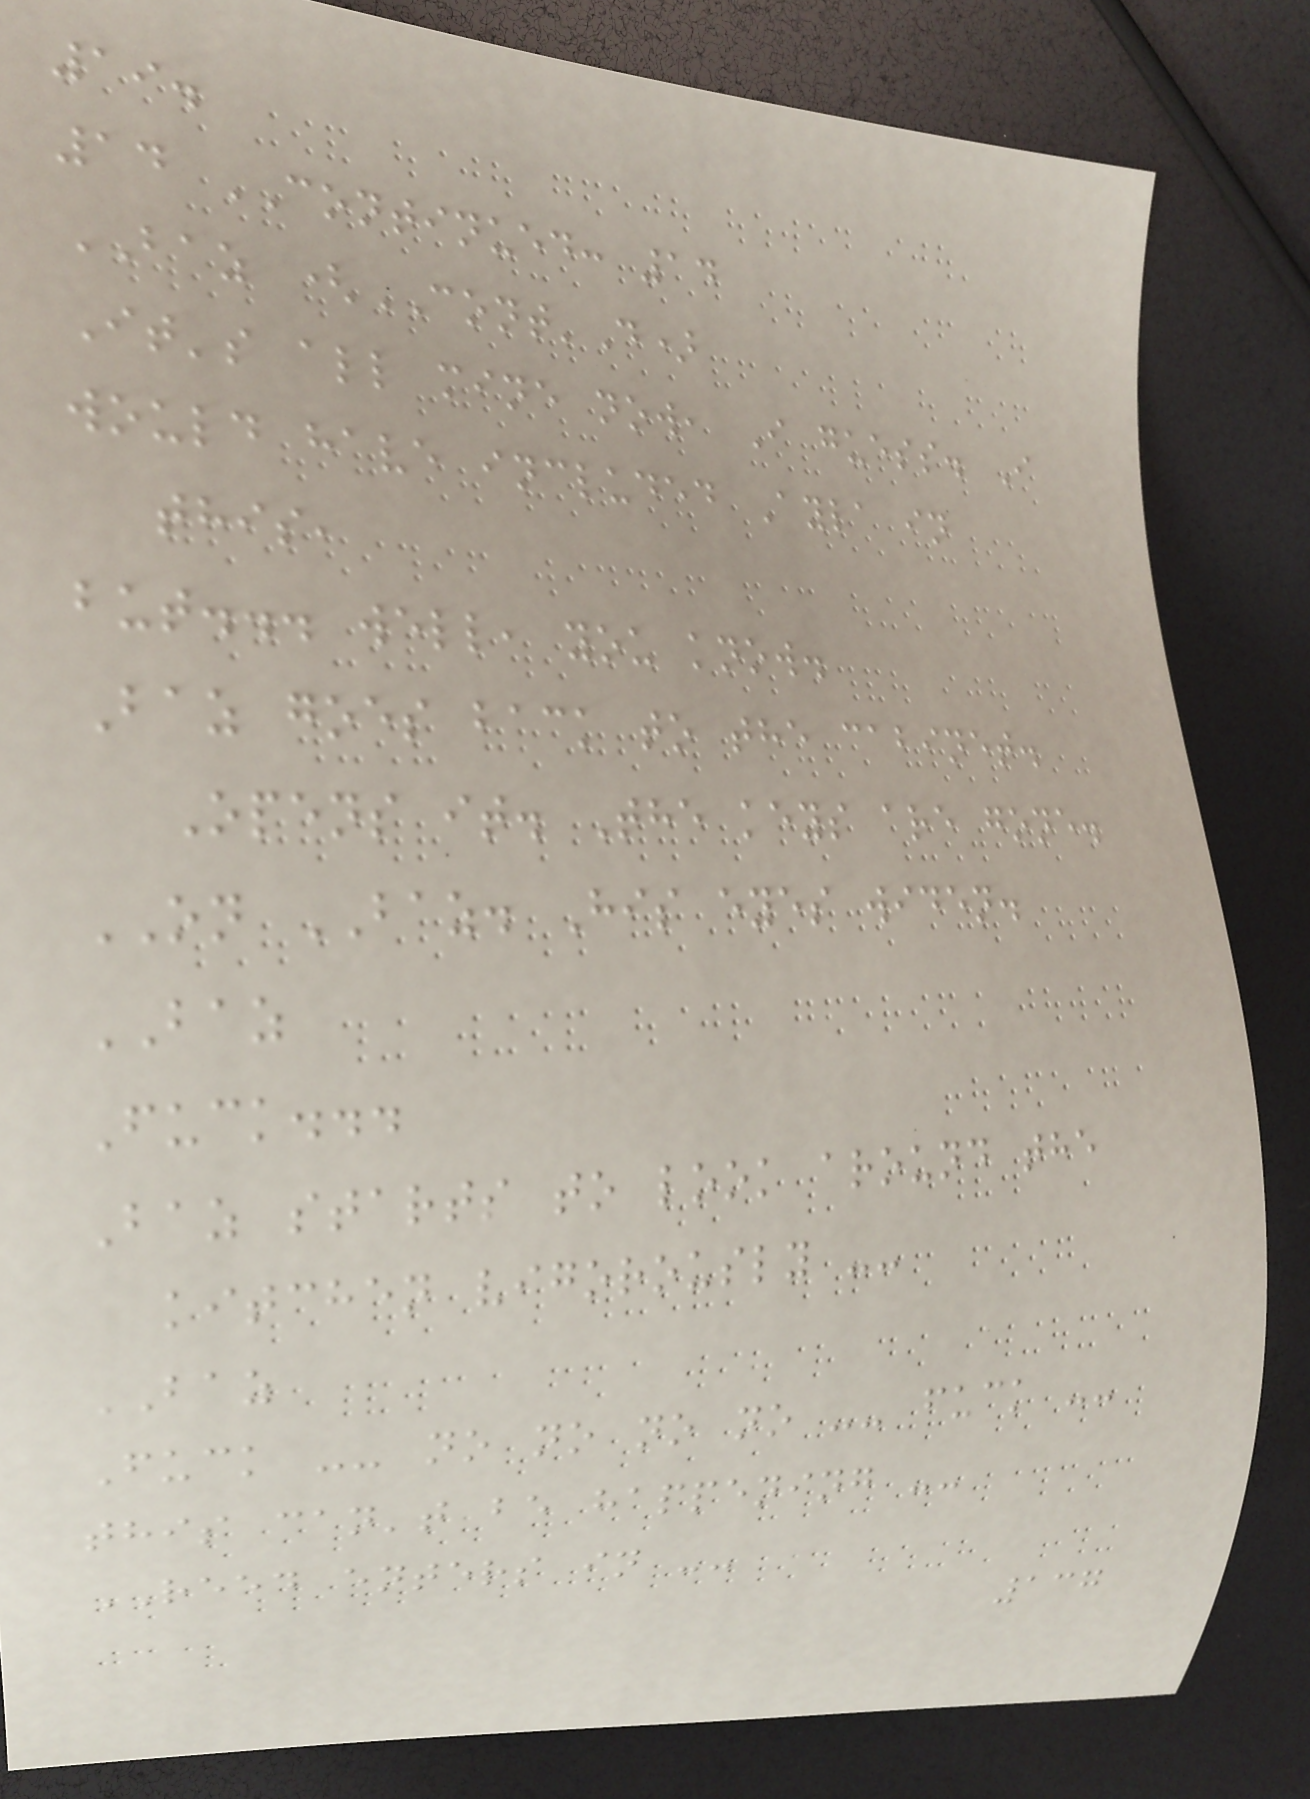19.
14 CONTINUED: 14
BAZ (CONT'D)
It's all mine now, I guess. I
would have included Ayla in
this,
but... well, you know.
Baz goes back to the cabinet.
Opens it. The keys are gone.
ON BAZ. His eyes widen.
BAZ
Fuck...
Baz starts to look around the
kitchen vigorously --
BAZ
Fuck -- no no no no -- fuck --
this can't be happening --
REED enters in --
137
